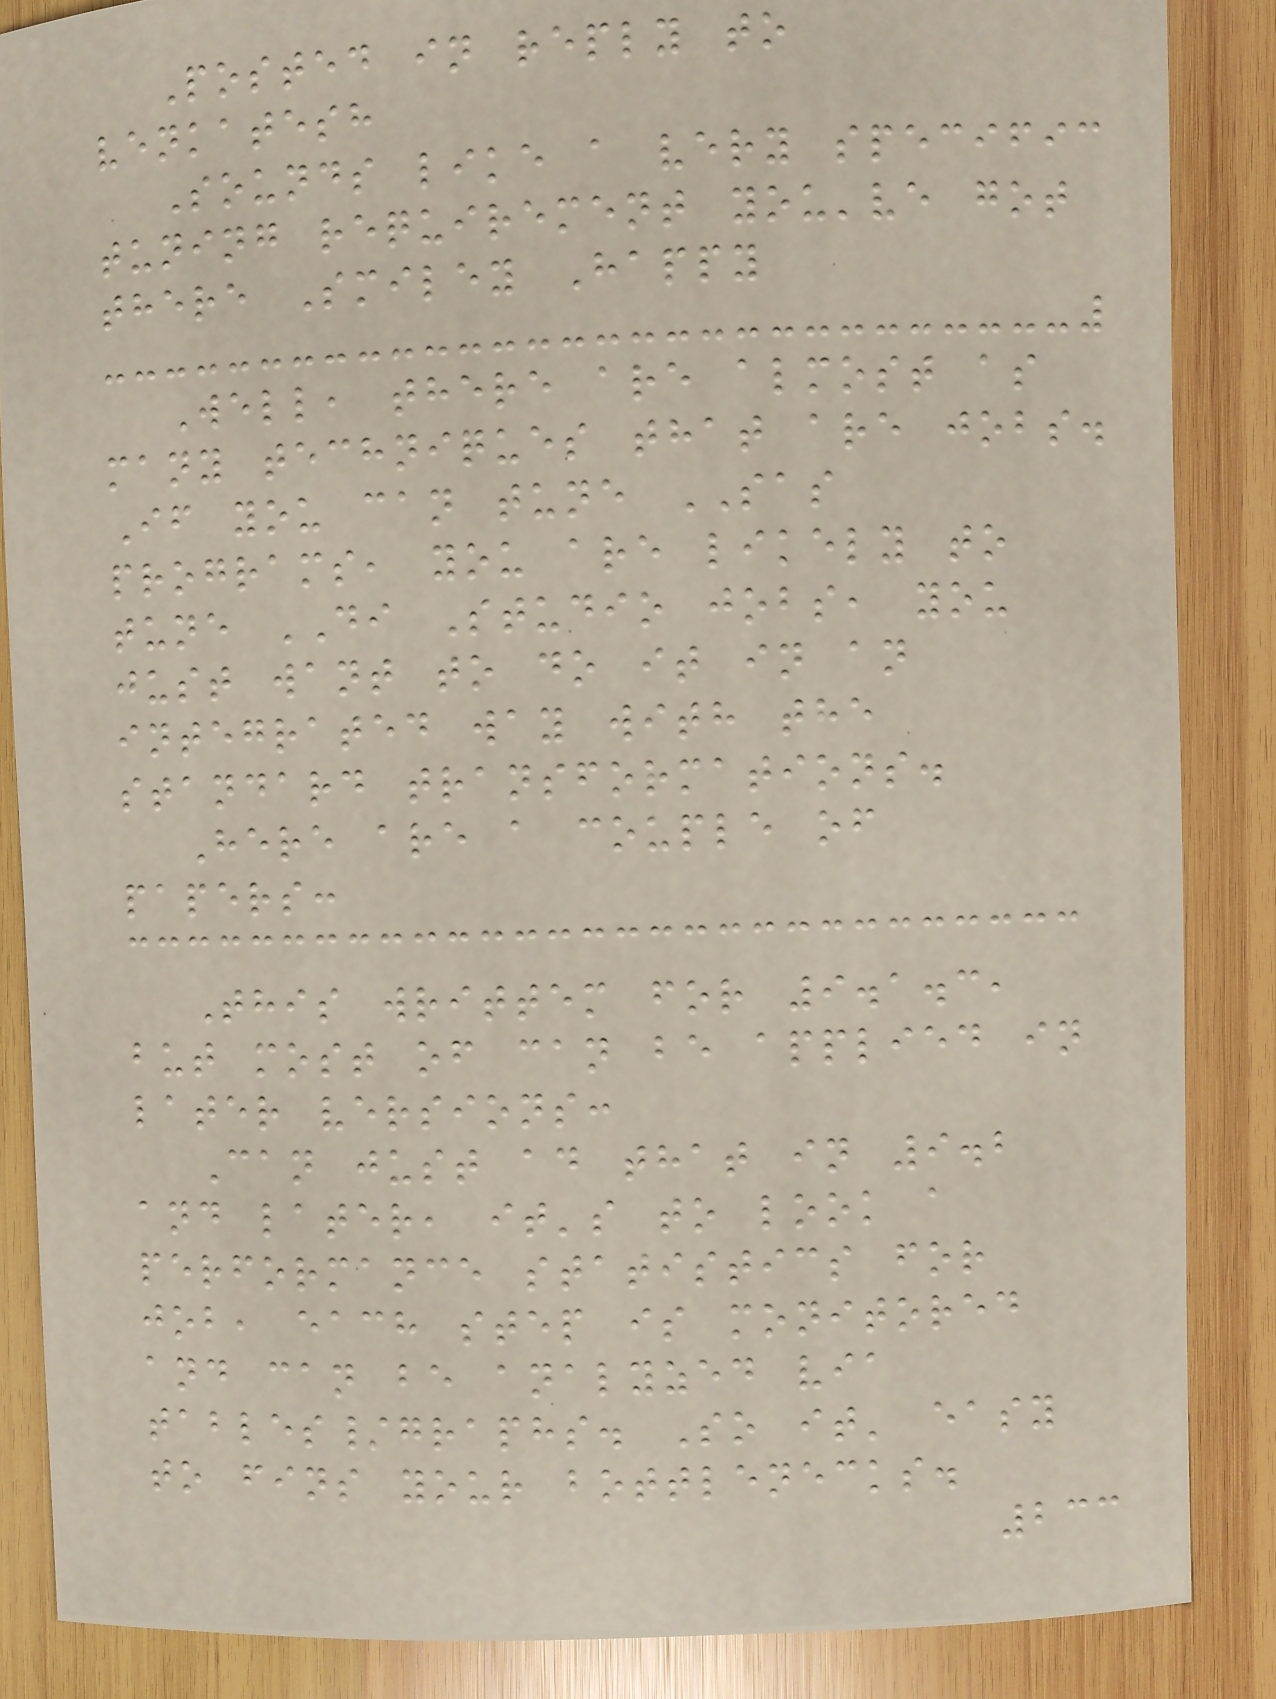Posted in reply to
venkatesh
Sounds like a very specific
tuning requirement you've got
there Smiley Happy
Well, there are almost as
many techniques that are jobs.
If you can tune SAS
programs, you are likely to
tune DI Studio jobs, you
just want to do it in an
integrated way with the
standard transformations.
Here are a couple of
papers:
This writtem for 9.1.3,
but most of can be applied in
later versions:
Can just ad that in 9.2
and later, it's to look a
performance statistics for
job, each step is monitored
and can be analyzed via
tables/graphs. So it' easy
to fins your bottlenecks.
233
